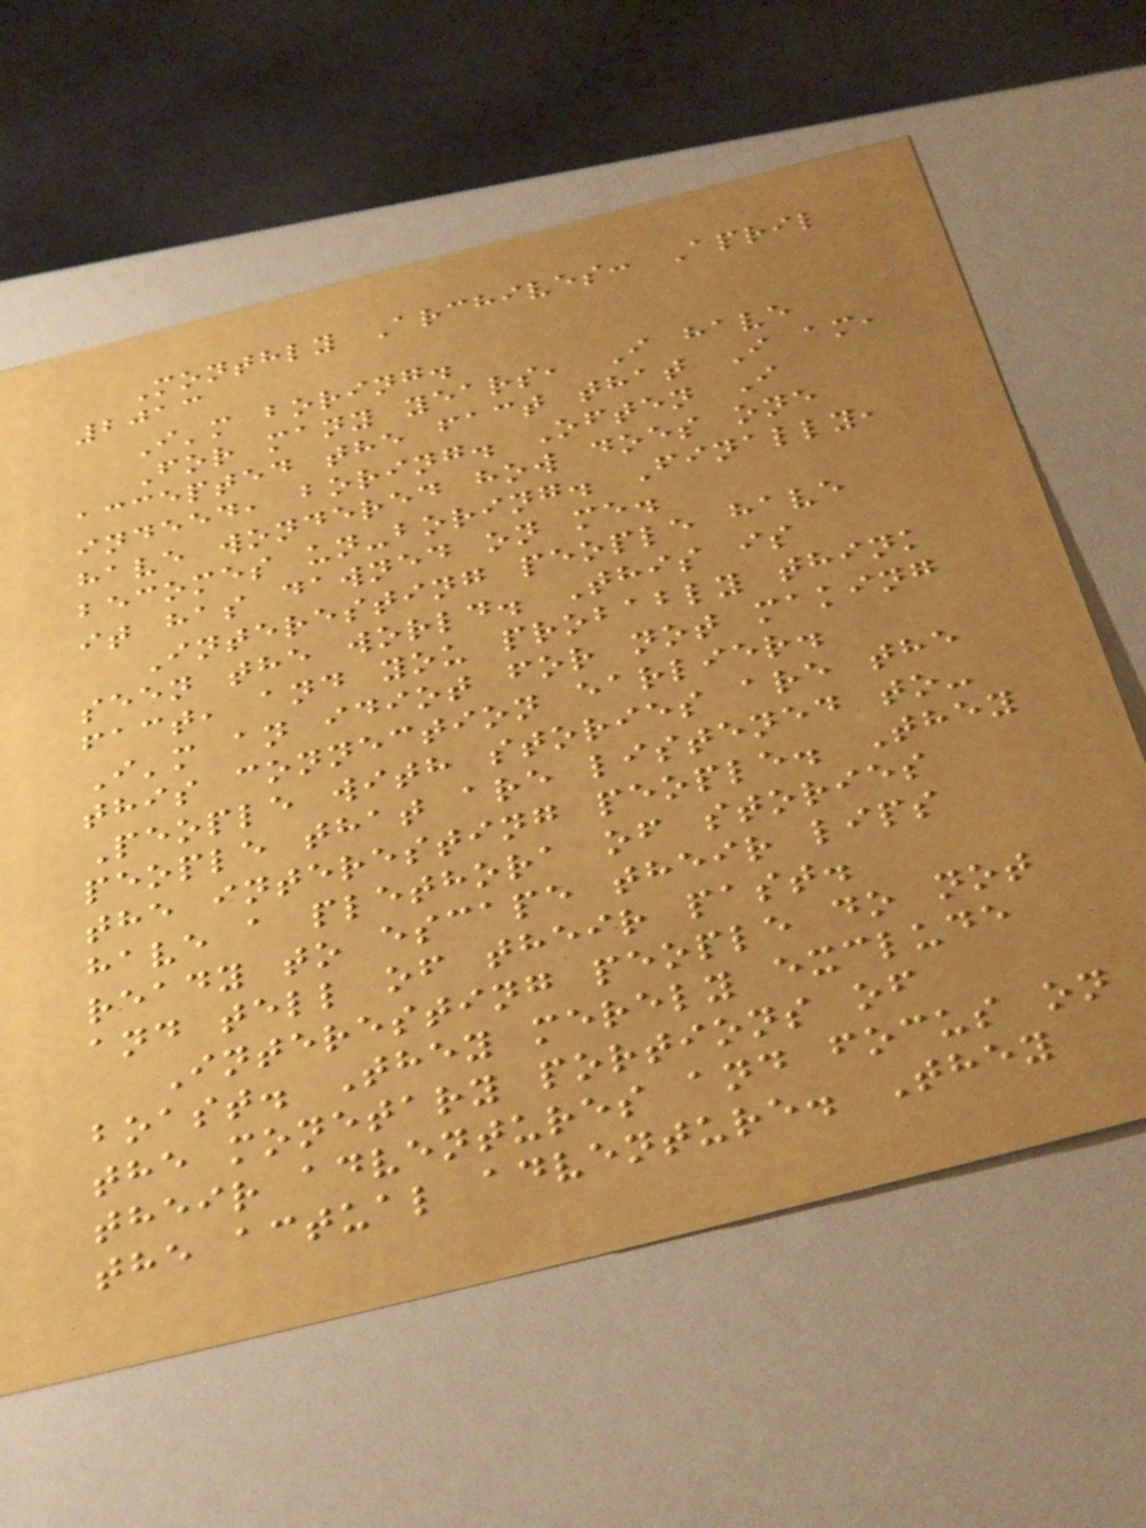Monthly Archives: April
2013
I'm boring.
For many years, I have
accepted the fact that I am,
indeed, boring. Often I
have wondered how does one
becomes un-boring. Finally,
it has dawned on me.
Interesting people have
seen the world. This is
fact, and you probably think
I'm an idiot for not making
this connection earlier.
People with stories are the
people that are listened to-
the interesting people. They
have a plethora of stories
ready to escape their lips
and tell of their past.
Interesting people do not
boast. They merely exclude
the monetary portions of
their adventures and focus on
the actual adventure. They
